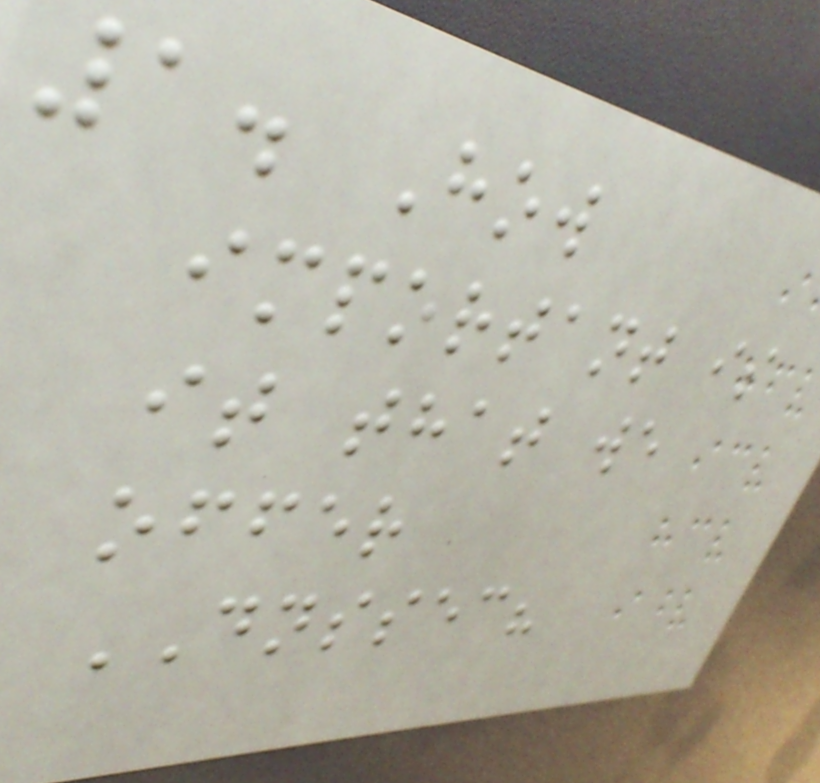1. How
important is
it that we
offer
DNSSEC?
